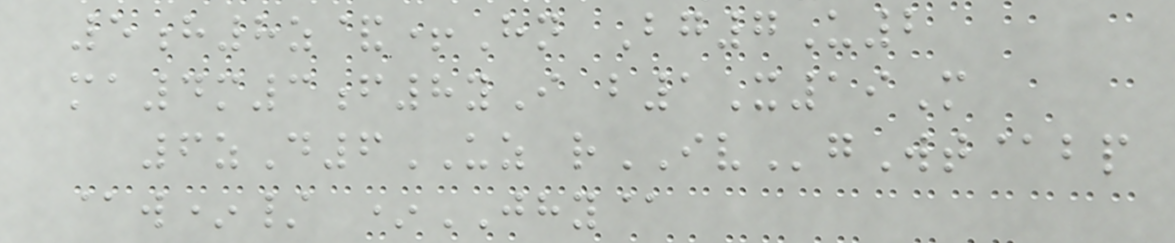5h8z&+Hn Bg7U2
ma4m3f8yI b1X19M
6zD6UZ rIVgWt@bp
@w*/ *JHY@
